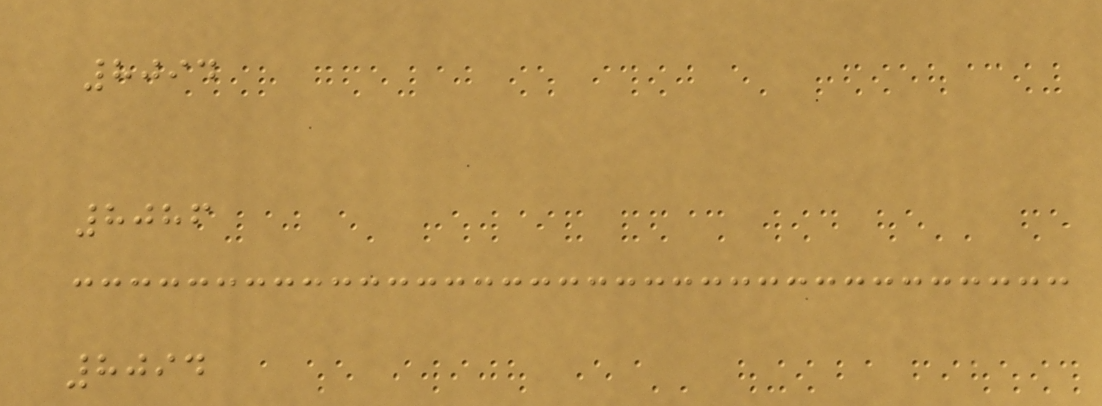8094
8086
8094
